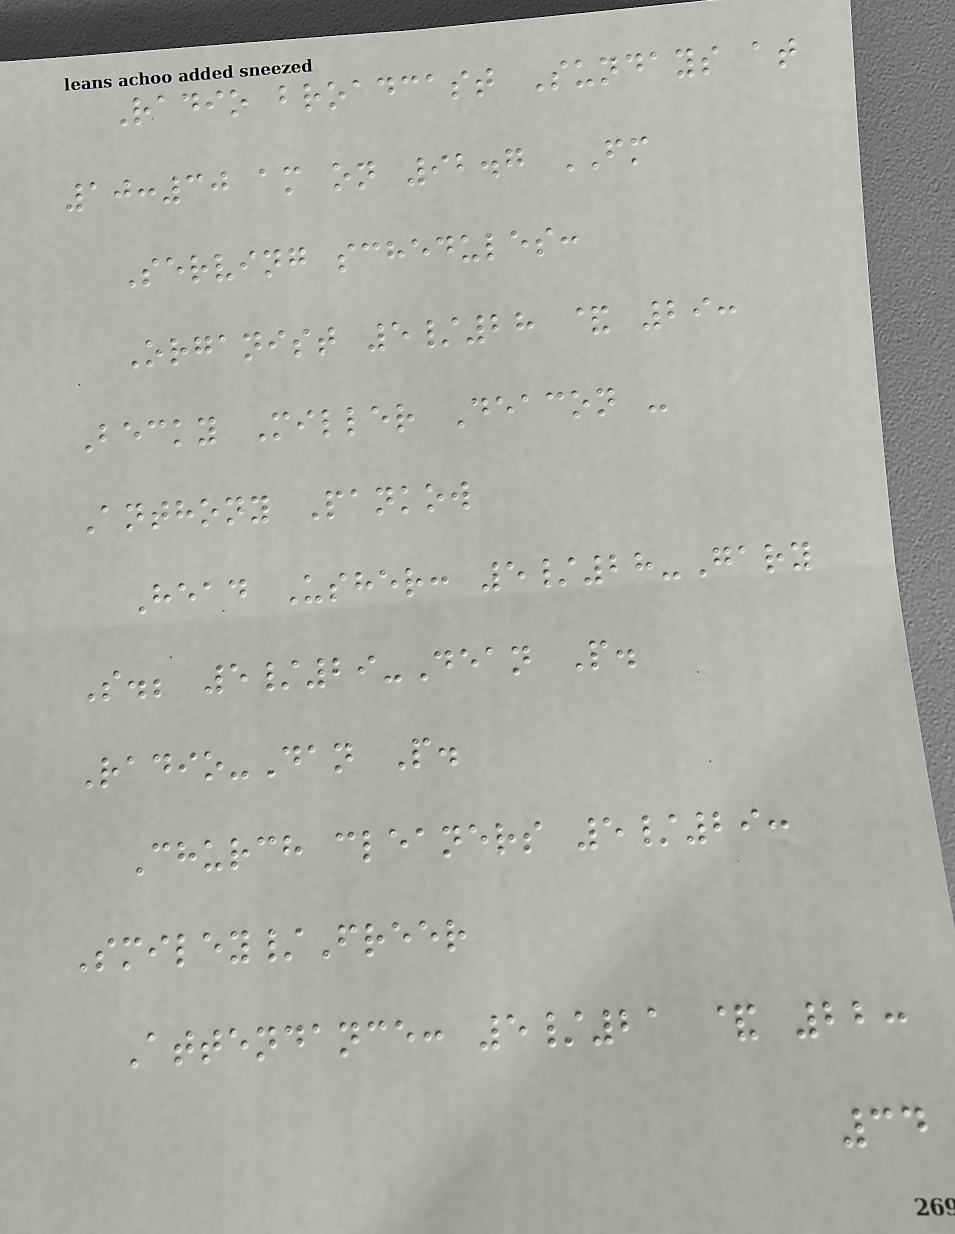Radio broadcast Sundays at
10:30 am on 92.7 FM
Serving schedules:
Organist 5/28 & 29:
Becky Miller Deacon -
Anthony Pankow
Head Usher: 5/28-Gary
S.; 5/29-Dean P.
Radio-Dan P.
Church cleaners 5/29:
Smiley/Freer
Attendance: 5/21 & 22:
34
